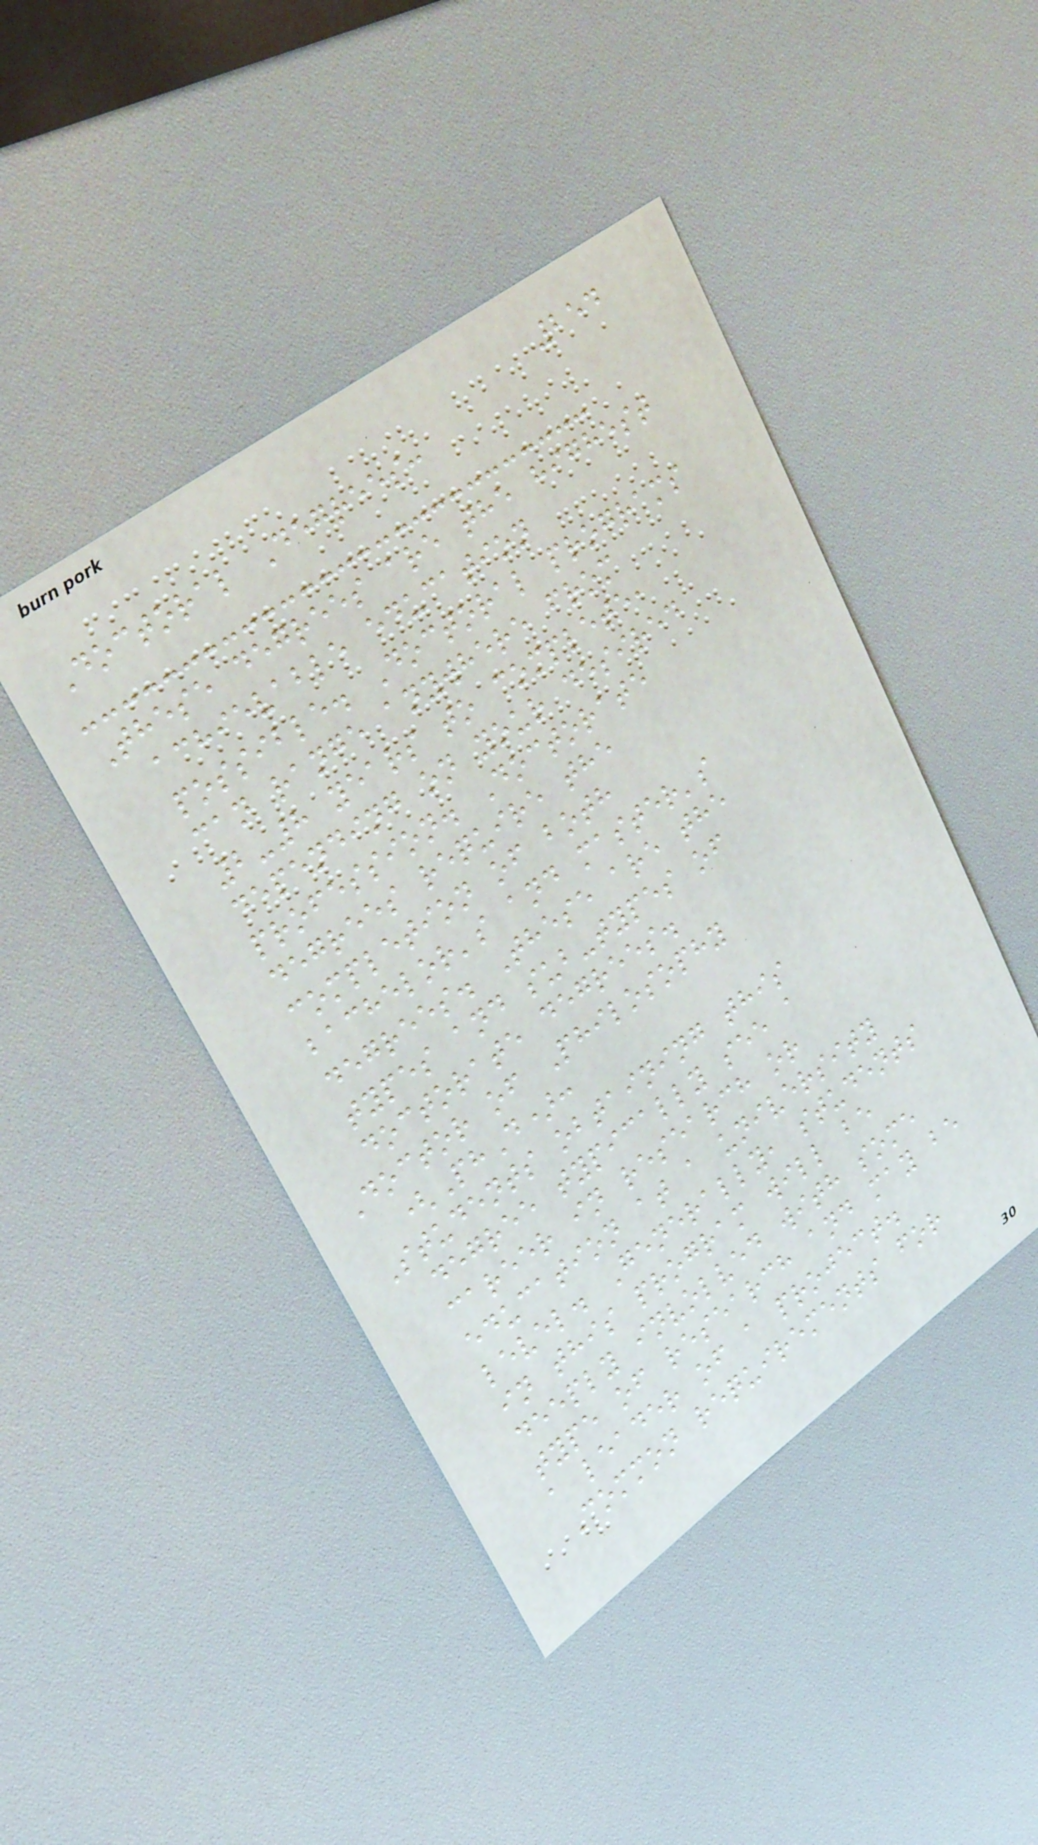254
Doctoral Degrees:
These degrees are the highest
achievable education
possible. Doctoral programs
can range anywhere from
2-8 years to complete,
depending on your desired
profession. Doctorate
degrees require the
completion of both
bachelor's and master's
degrees. These are the
types and sub-types of
doctorate degrees.
Doctor of Philosophy
(PhD):
Students obtaining this
degree typically see a
career in research or
education at a university
level. Generally, students
in this program will be
deeply involved with some
type of research and may be
a leader of a project.
Common requirements for
